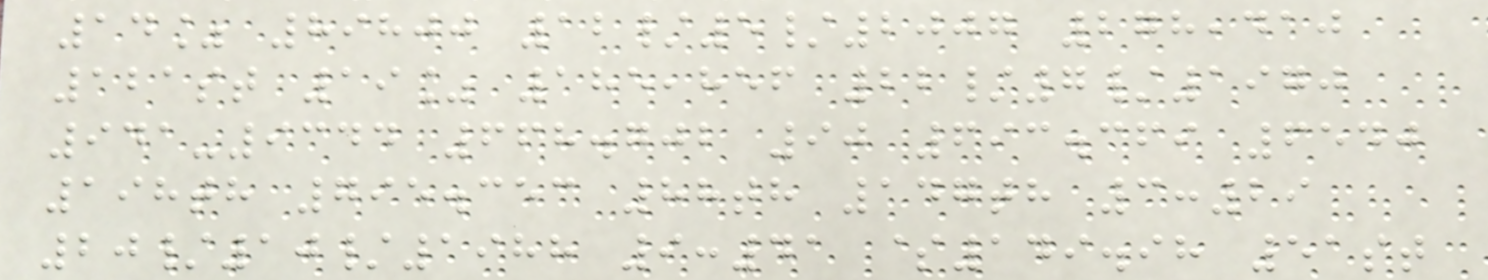14% 89800 12/5/2007 278,410
121st 19% 185,856 22/7/1970
941-9344 668.702 90 693.369 6540
198th 795.353 88th 147th 3:29
20/10/1988 9:41 $149.98 51st
